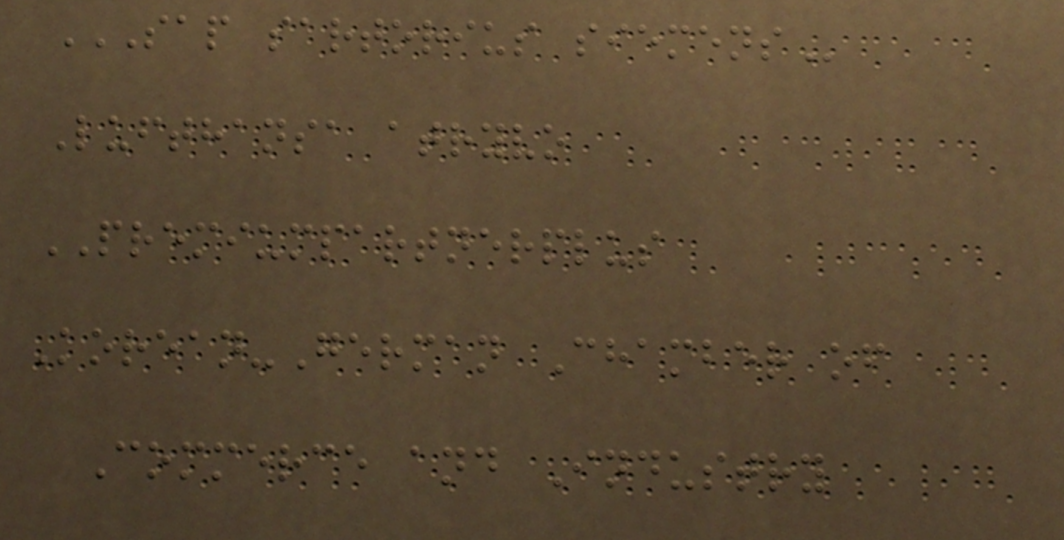SAP SARTORIUS SIEMENS
Lufthansa atryvo
PREMIUMPARTNERPLUS
Korean-German Chamber of
Commerce and Industry
